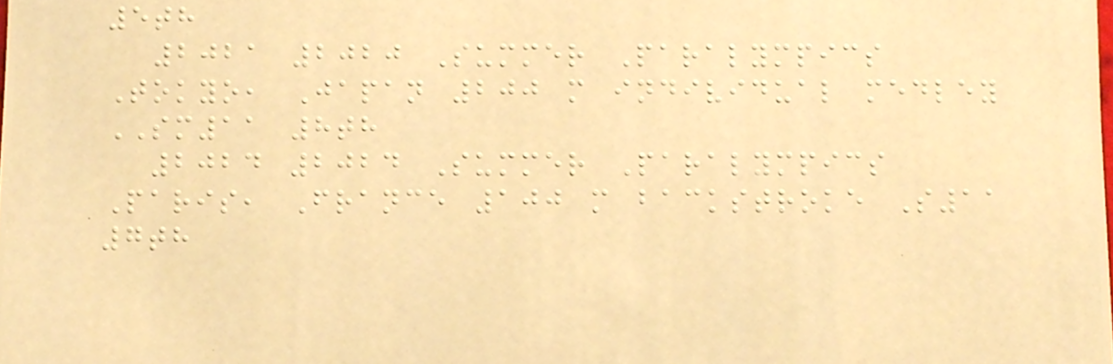5th
2021 2020 Summer Paralympics
Tokyo, Japan 200 m individual medley
SM11 8th
2024 2024 Summer Paralympics
Paris, France 100 m backstroke S11
7th
